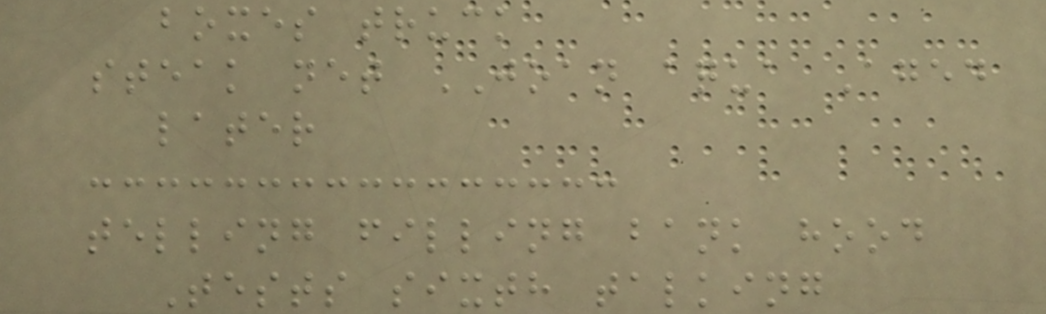boxes truck
steak net JOAN aqua Aged
later
telling filling bank hood
Tests sixth talking
